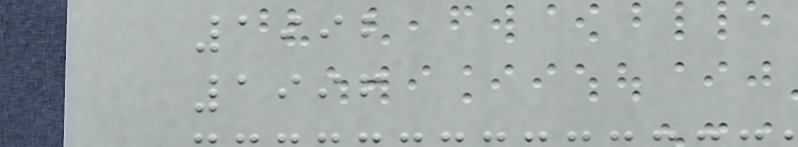1992
1996
